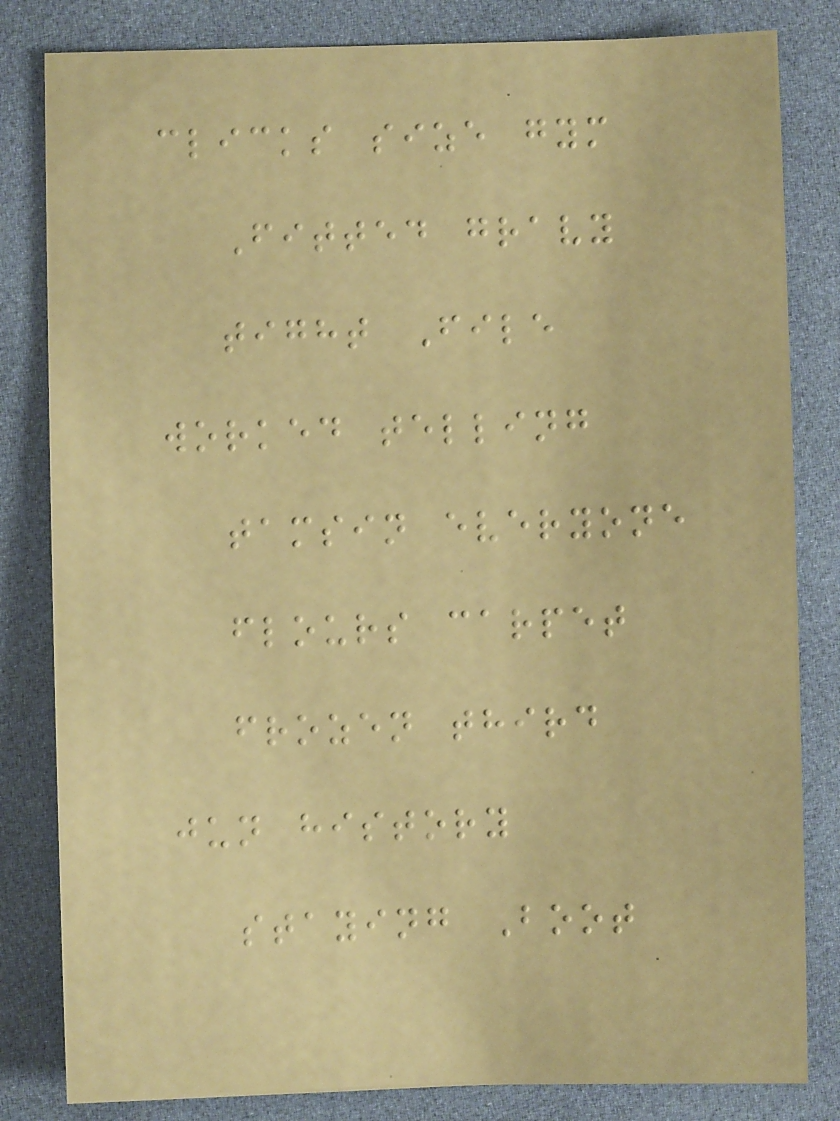clicks size gym
Fitted gravy
tight File
worked telling
tamsin everyone
flours carpet
frozen third
jun history
staying Boot
